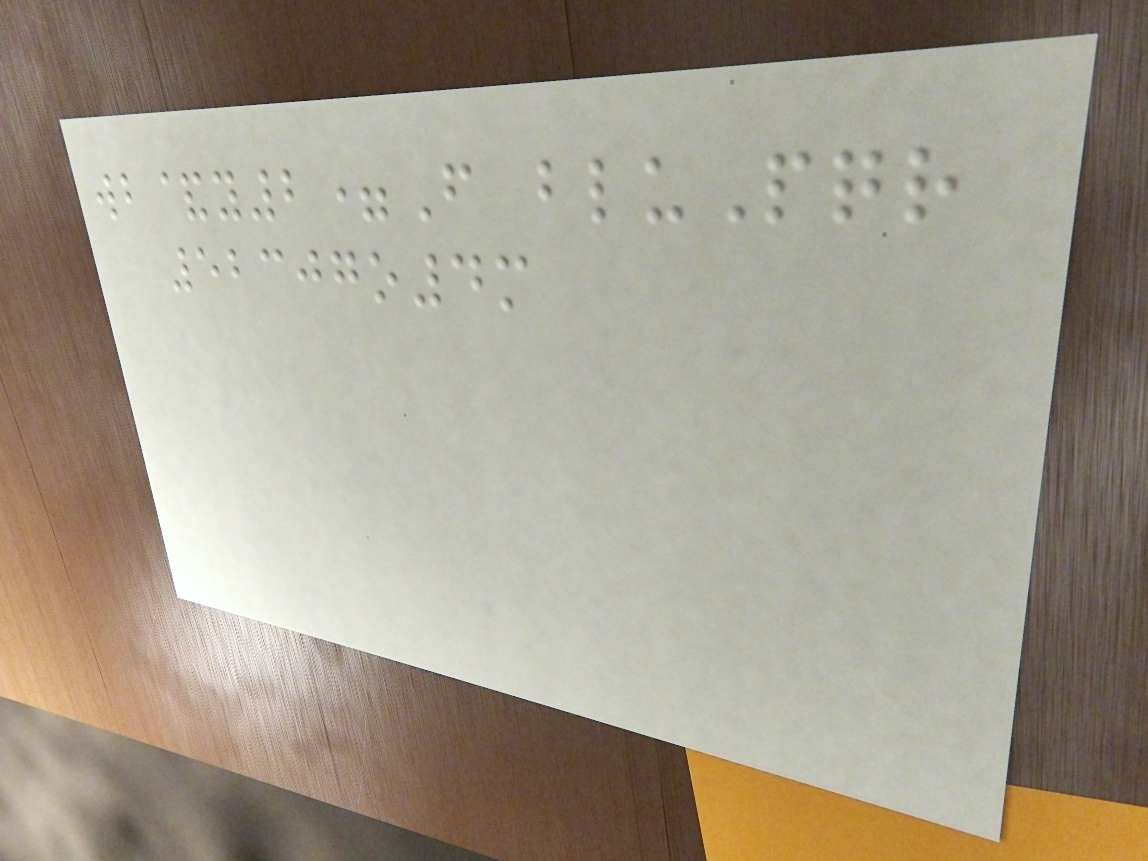wb&y2=F bluPqr
52307o4m
